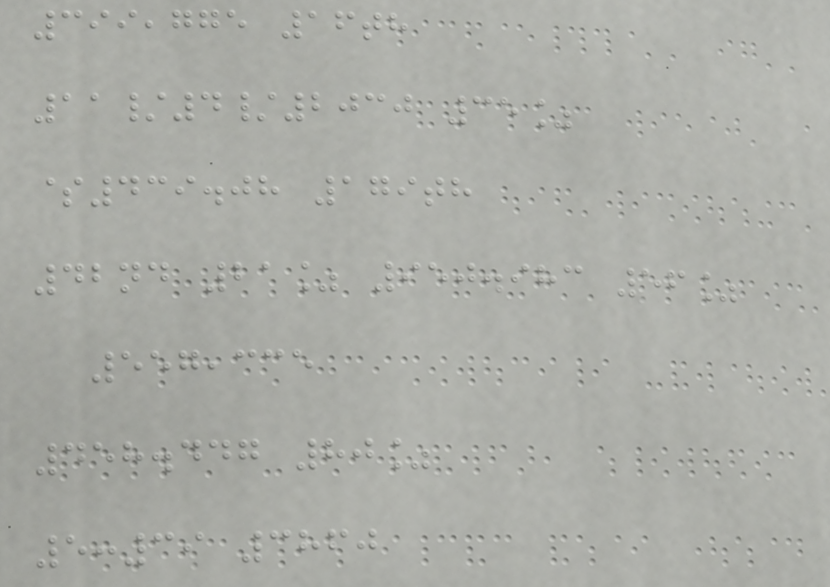399,775 16th
11/4/2030 35%
$439.08 179th
42nd 21% 950.983 56%
557,335
458.447 80%
5:39 3860
